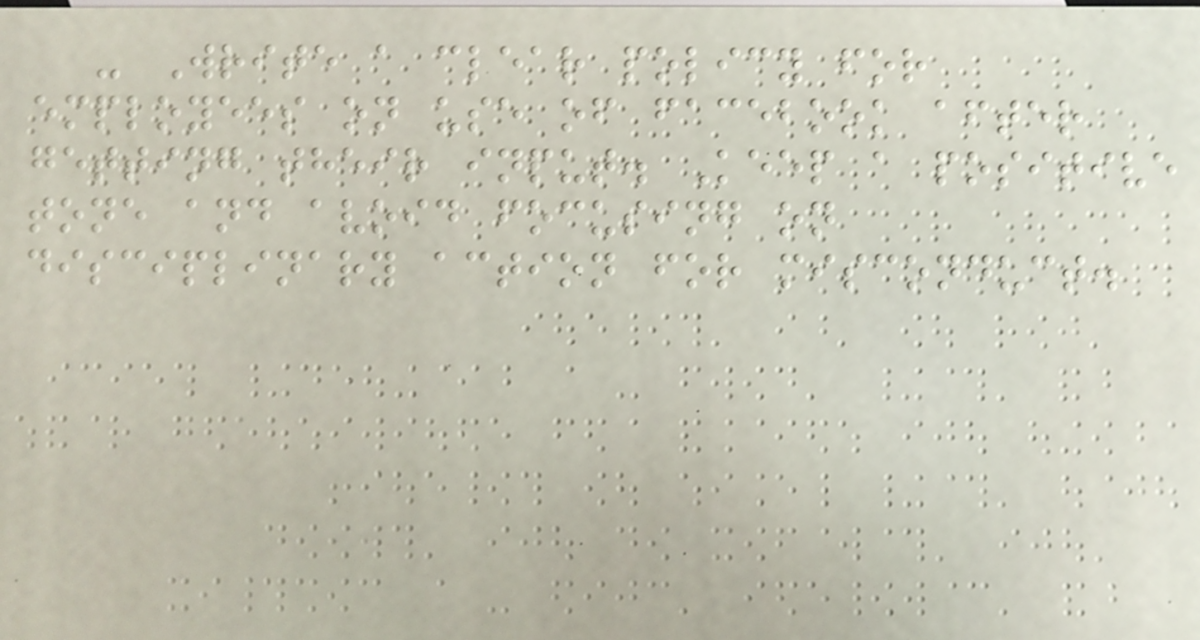- Write a clear policy for
employees on use of facebook after
getting their input. Keep a positive
tone and avoid focusing on
disciplinary action for misconduct.
